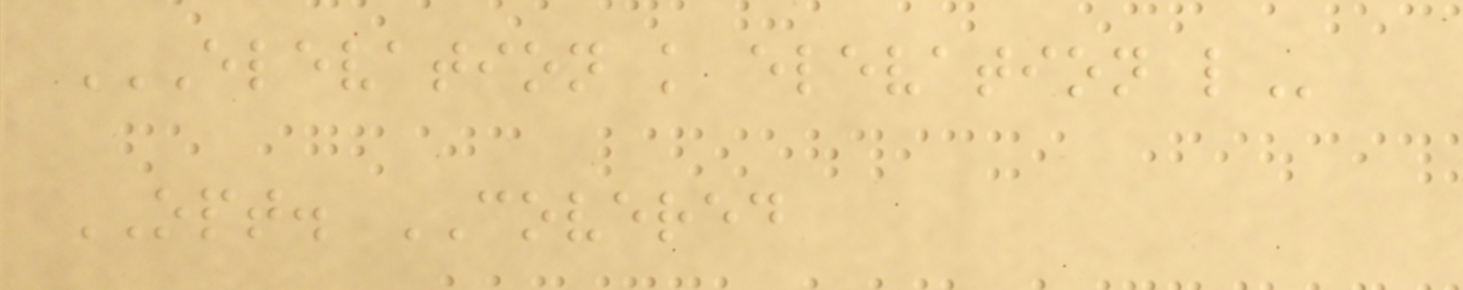ELEVATION K ELEVATION L
OPT. COVERED
